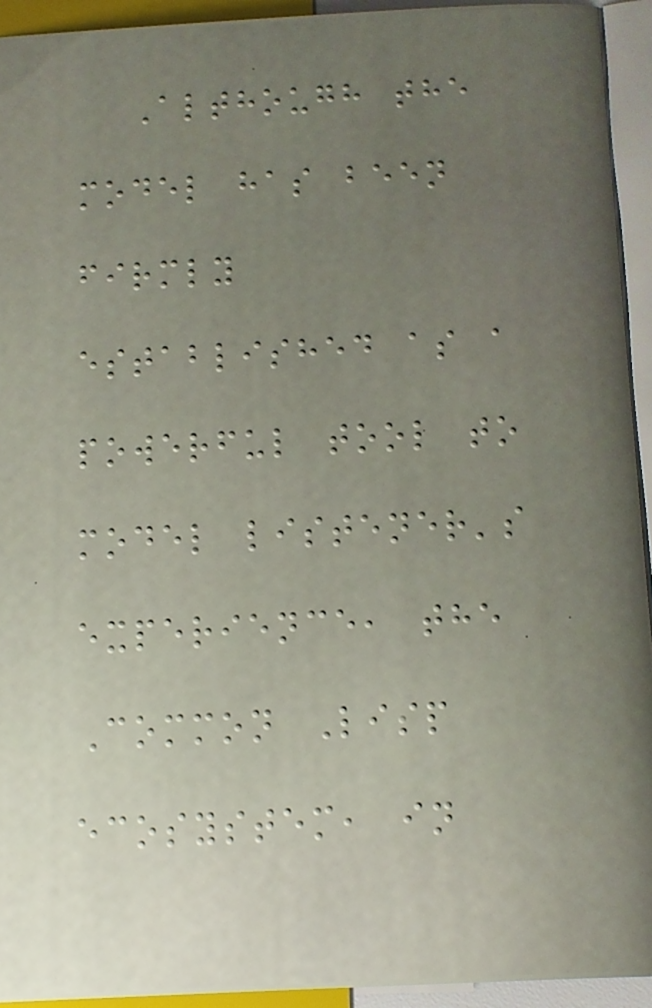Although the
model has been
firmly
established as a
powerful tool to
model listener's
experience, the
Common Lisp
ecosystem, in
